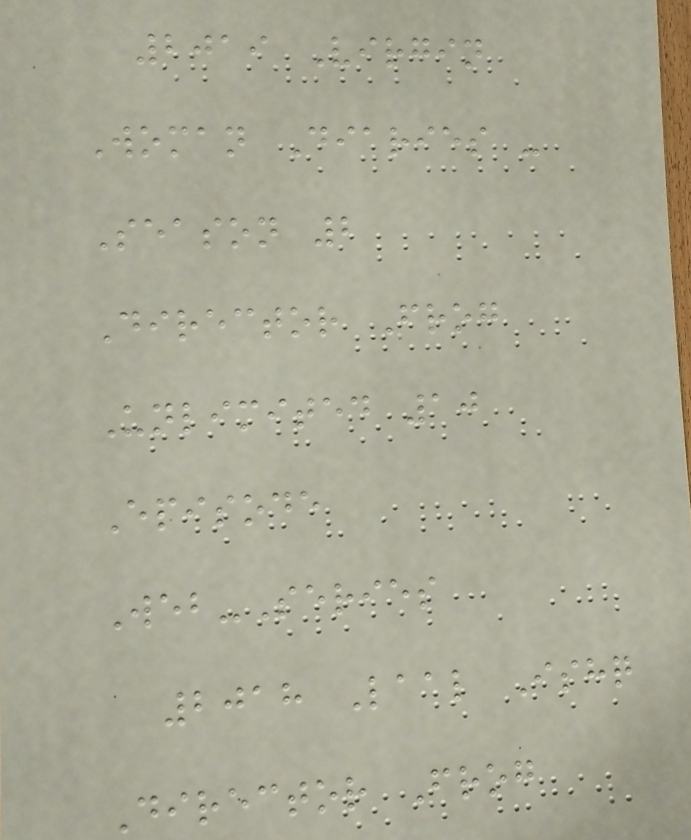2019 Virgin
Woman Diaries -
Season 2
Director Frog
Unlimited 10
Episode
Web-Series
2018 Laal Ishq
Director Frog
